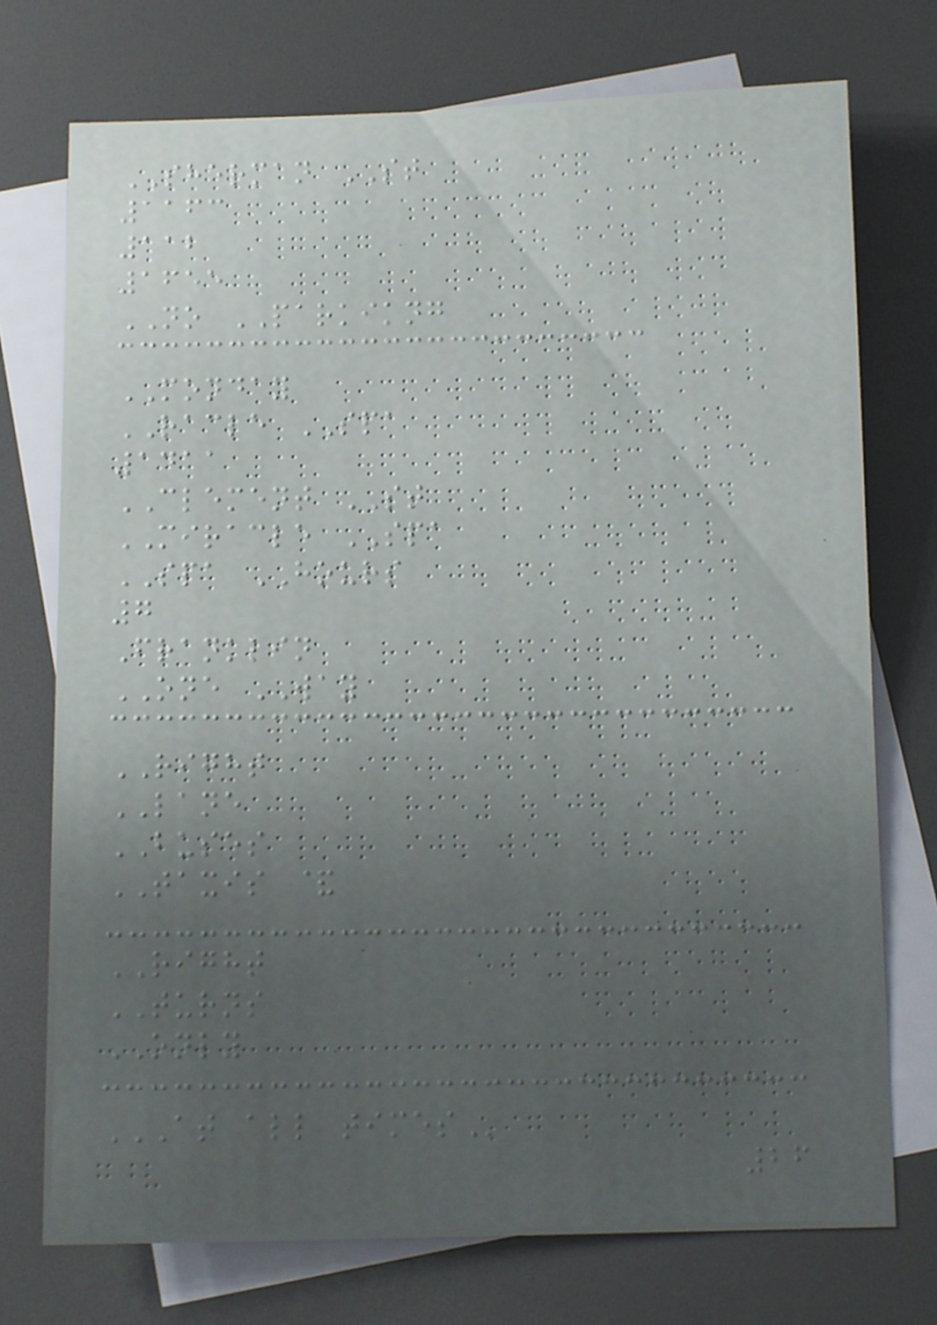SHERMAN ST
1163
112
1655
NO PARKIKNG
MONDAY
RACLE SPA
1411
CLEMENT ST
MIRACLE SPA
SPA HOURS
7
Franklin
ONE WAY
RIGHT
LANE
BUSES
TAXIS &
RIGHT
TURNS
ONLY
AT ALL TIMES
26
